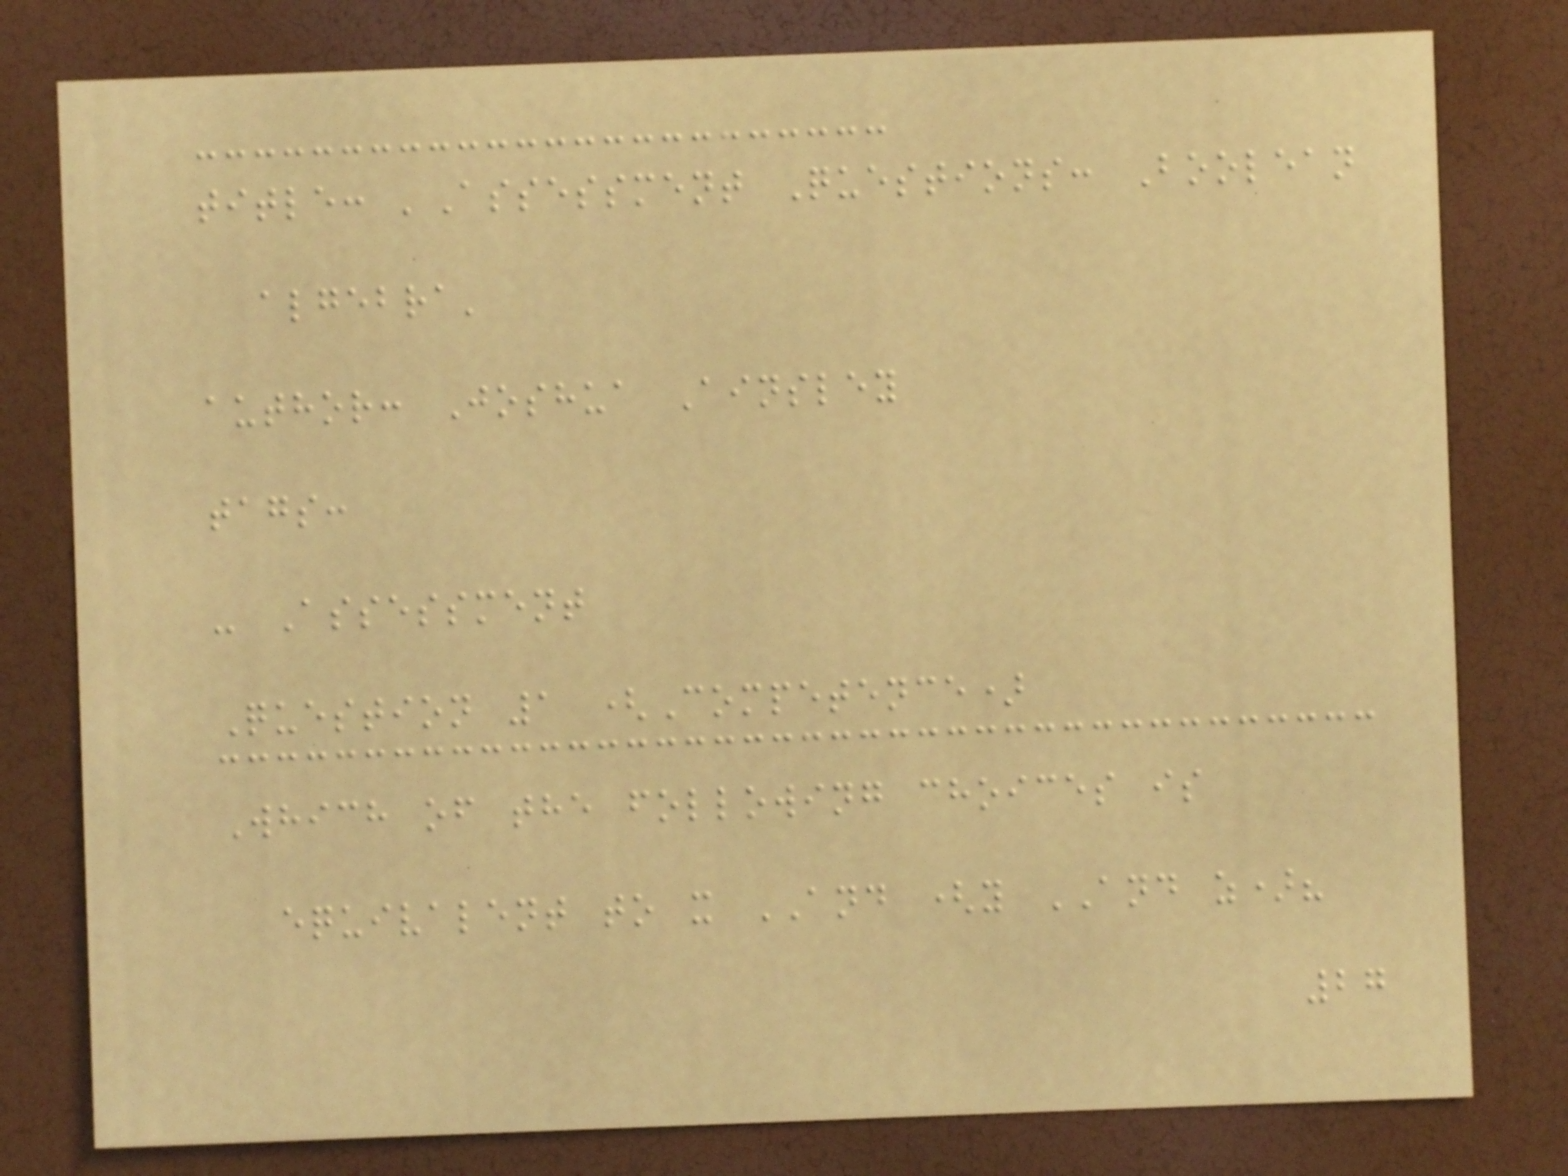title: 'Assessment Questions: Boolean
algebra'
author: Joshua Ainsley
tags:
- Assessment
Question 1 (Competence)
Which of the following choices is
equivalent to x AND (y AND z)?
27
